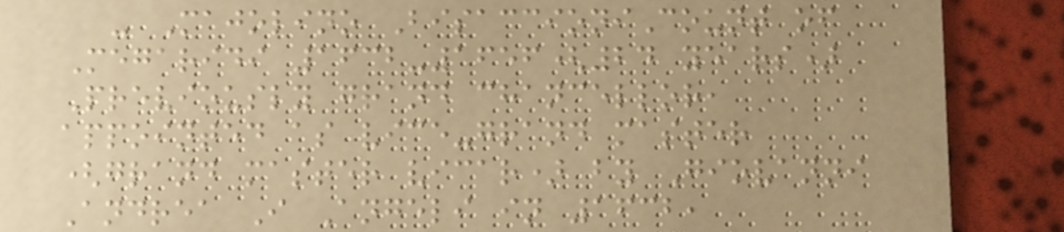- Majolino BisaccioniCount of
Megaridi 1632-1656(24 years)
Previously grand chancellor,
appointed as vice-grand master
(grand master vicar) by Giovanni
Andrea I Angeli in 1632,
